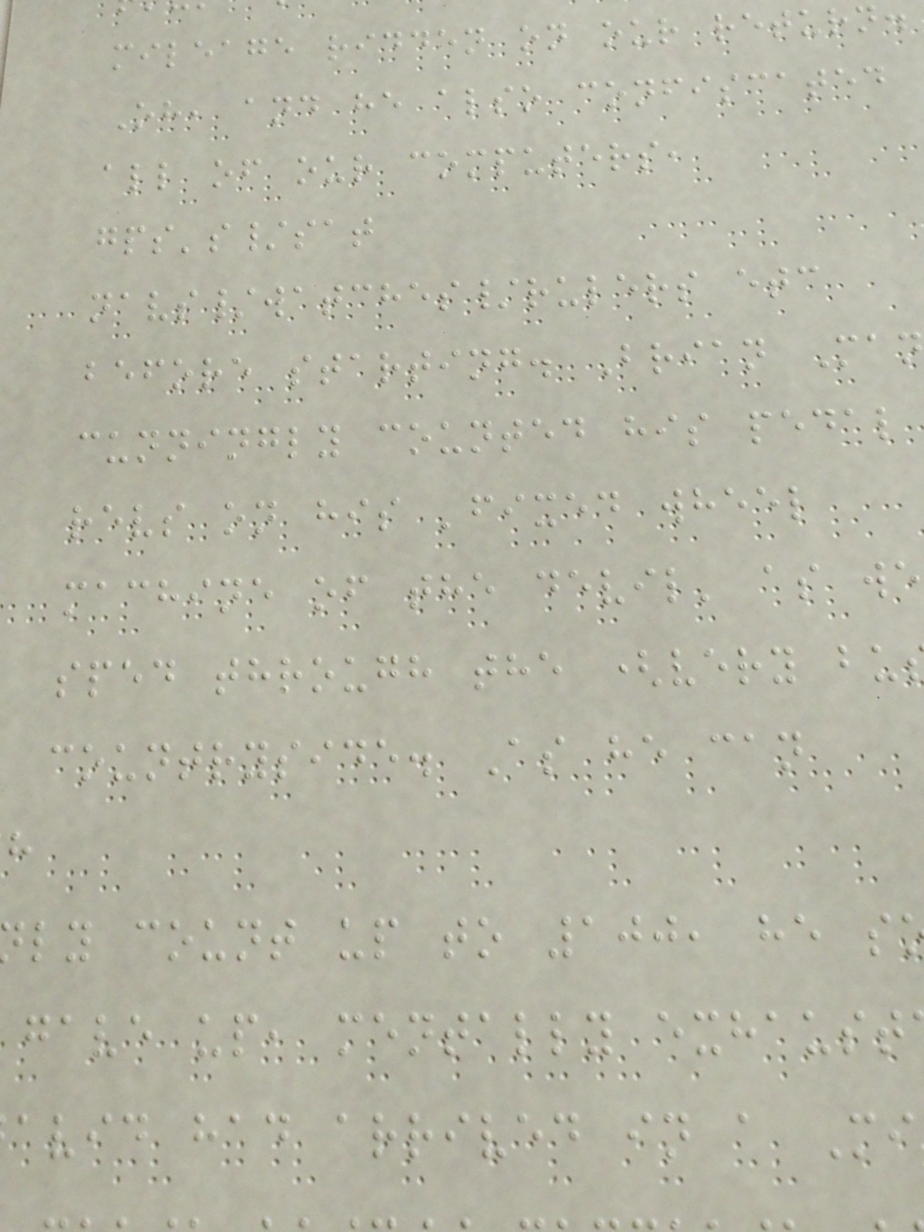mileage ridden on our return.
Oh, and he also confiscated
all of our computers,
gps's/sat
navs/watches/rulers etc
before starting. Brian Man
cunningly counted his pedal
revs on his 'fixed wheel
machine of the devil' as we
sped through the (very bu
countryside. As he can
ly count up to 100, he s
gave up, mentally exhaust
avid had arrived in a Mi
